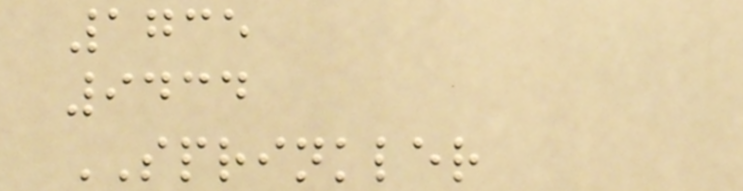1735
9434
SPRINKLER
